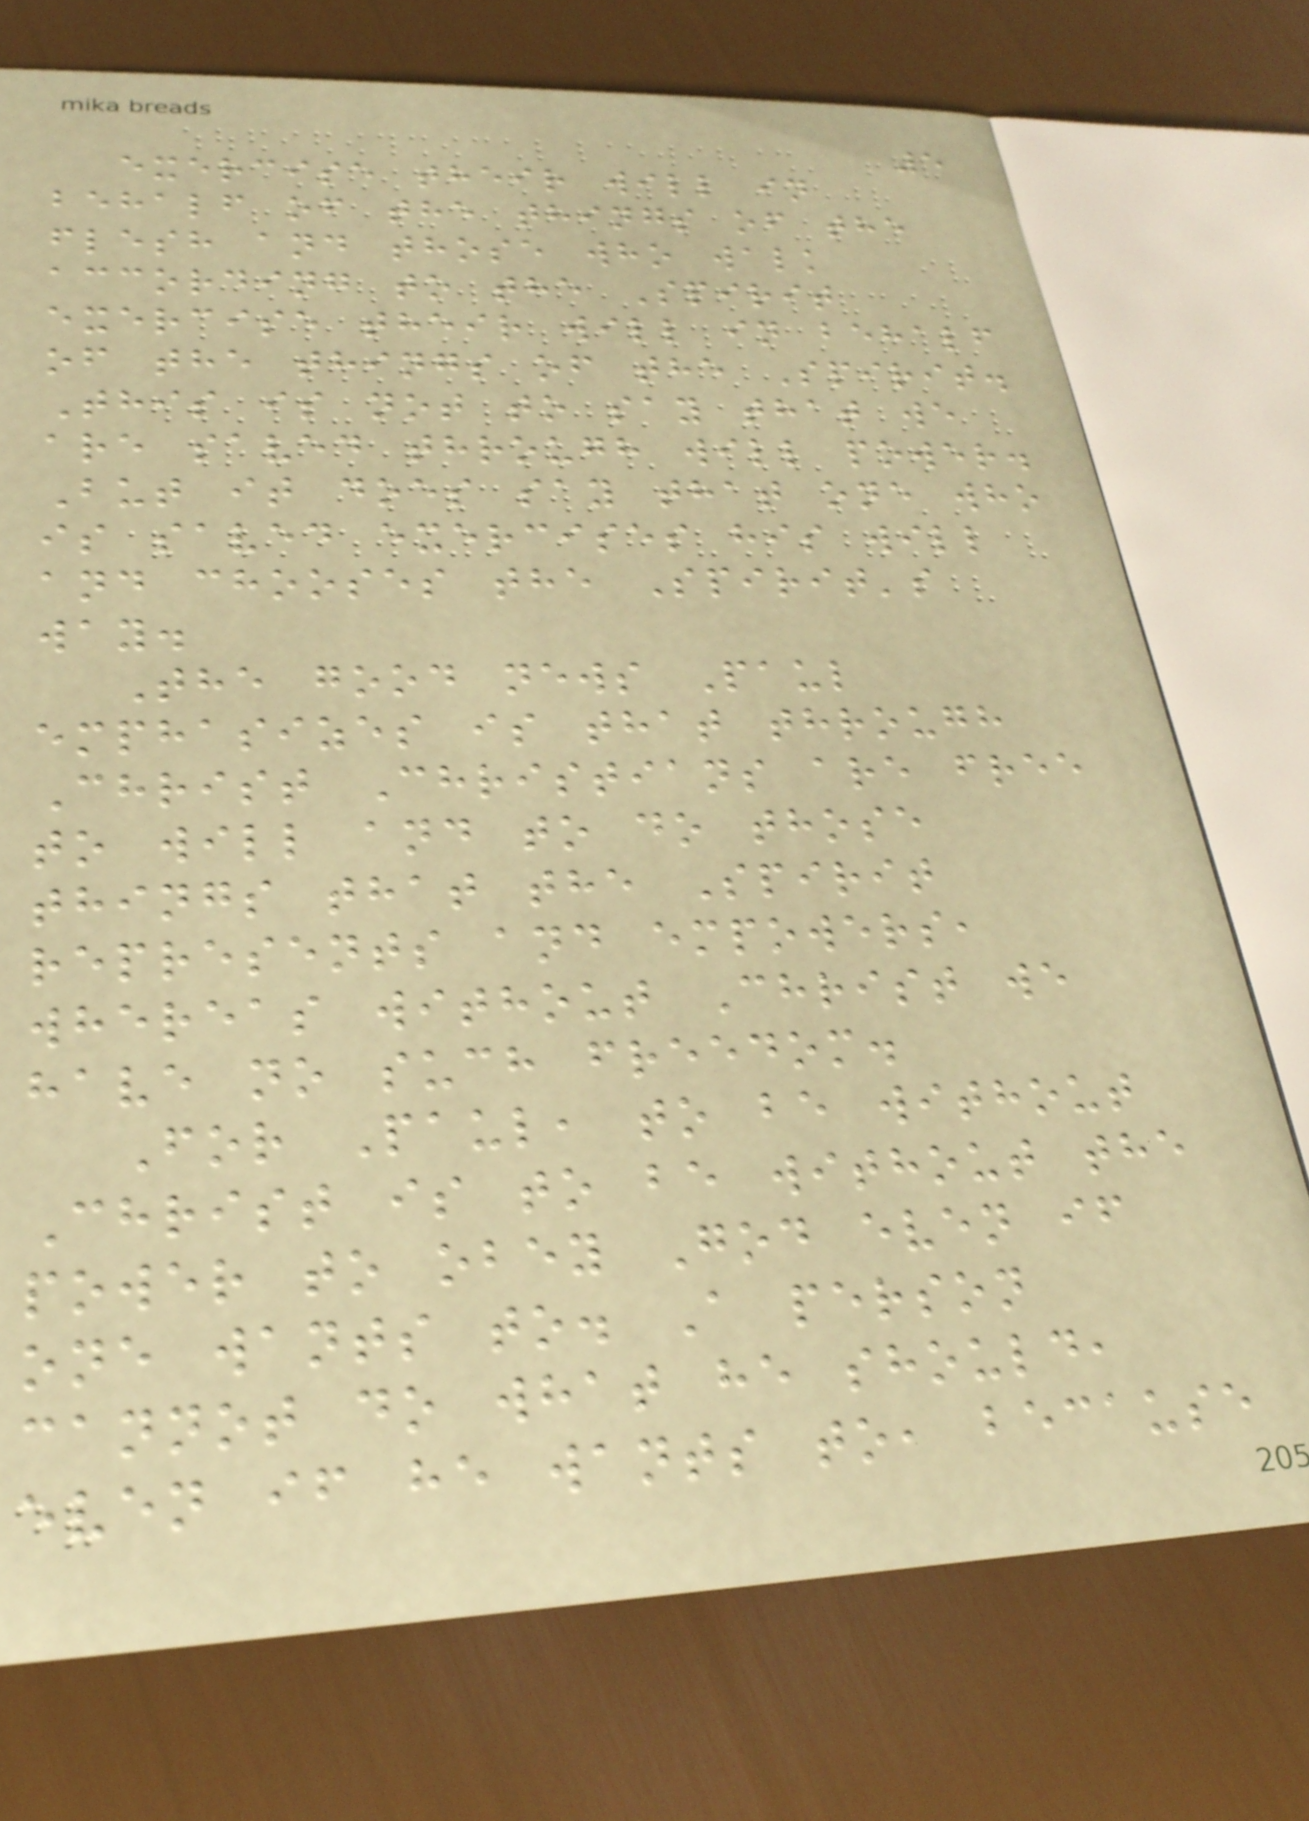5
exercise their will in
behalf of the things of the
flesh and those who walk
according to the Spirit
exercise their will in behalf
of the things of the Spirit.
This is not to say that we
are saved through will power.
But it does say that one who
is saved exercises his will
and chooses the Spirit's
way.
The good news Paul
emphasizes is that through
Christ Christians are free
to will and to do those
things that the Spirit
represents and empowers,
whereas without Christ we
have no such freedom.
For Paul, to be without
Christ is to be without the
power to obey God even if
one wants to. A person
cannot do what he should,
even if he wants to, because
